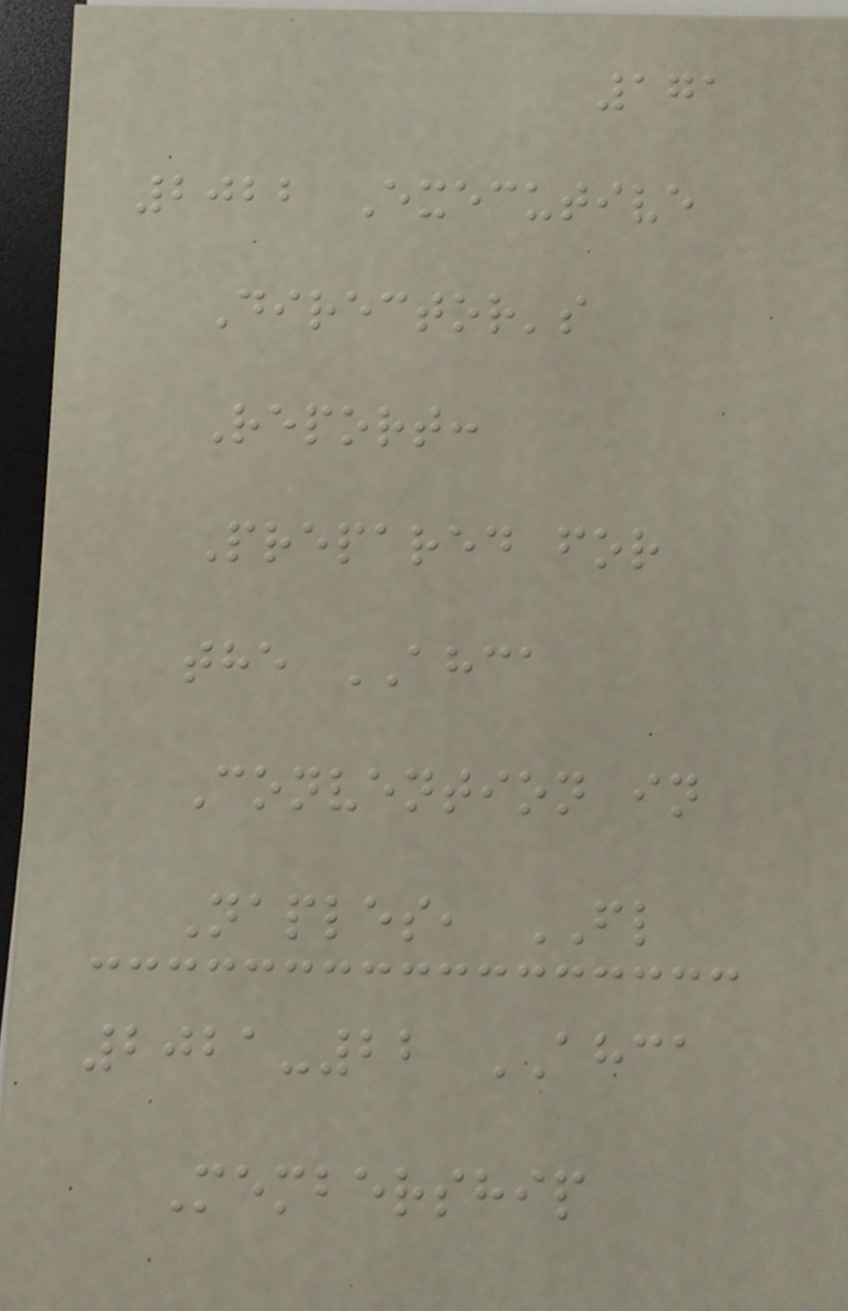171
2022 Executive
Director's
Report:
Prepared for
the AHCA
Convention in
Naples, FL
2021-22 AHCA
Membership
